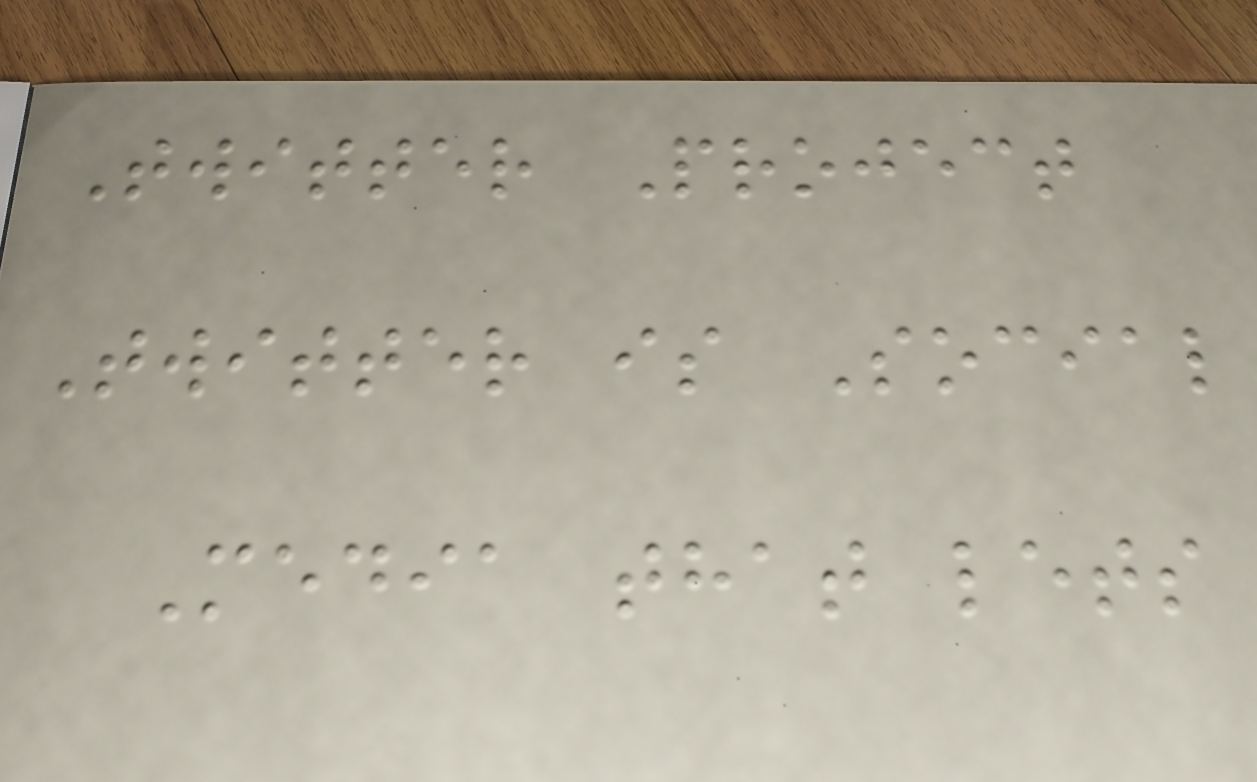Twitter Project
Twitter is Social
Media that lets
